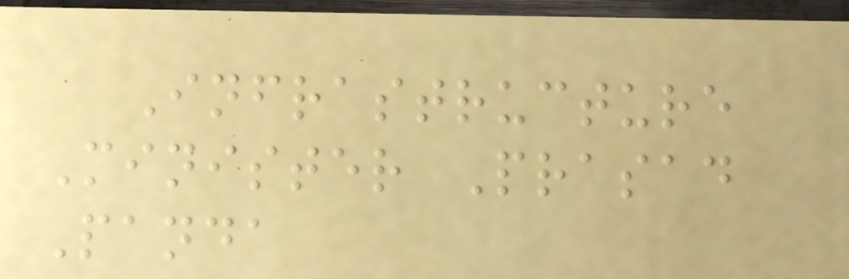Infrastructure
Minister Prasad
Panda
